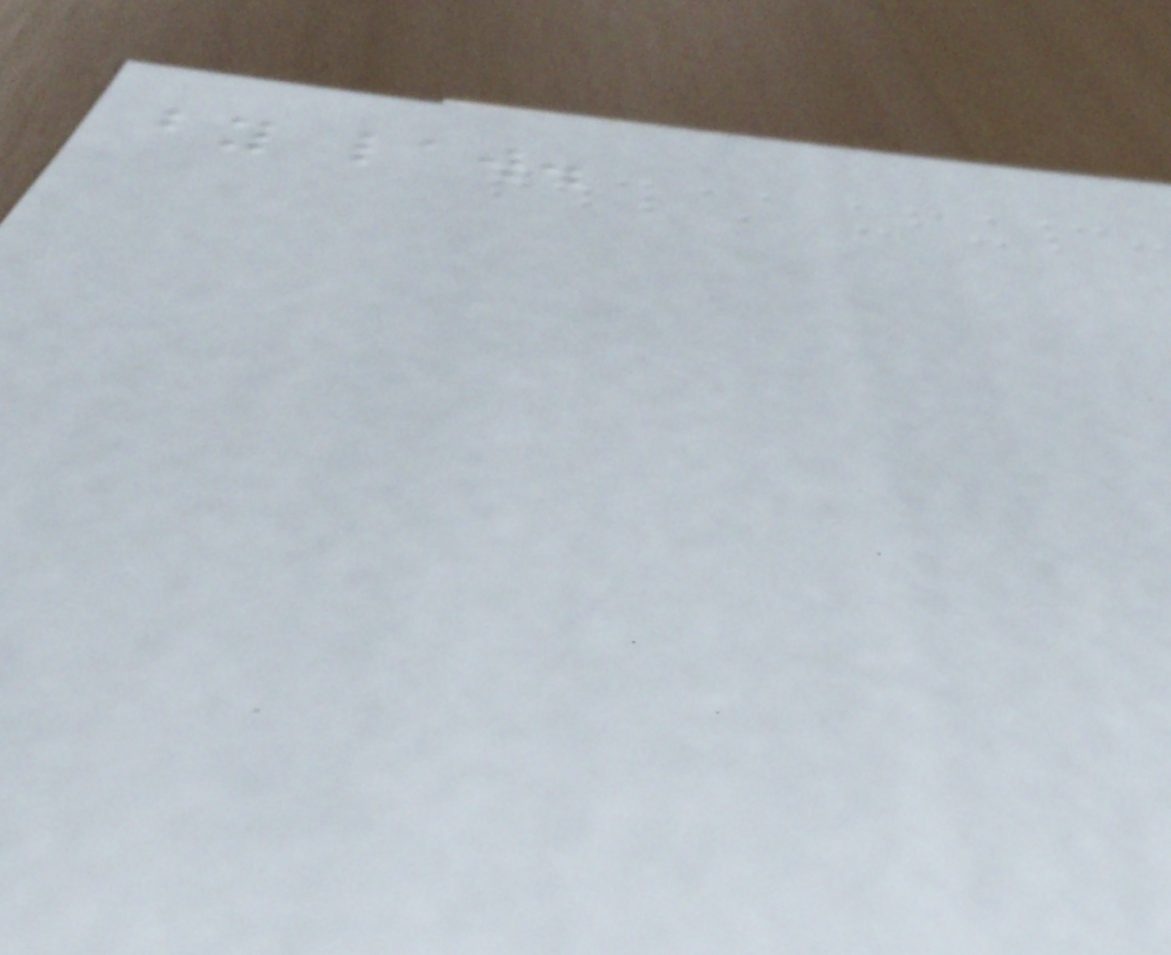by law.
